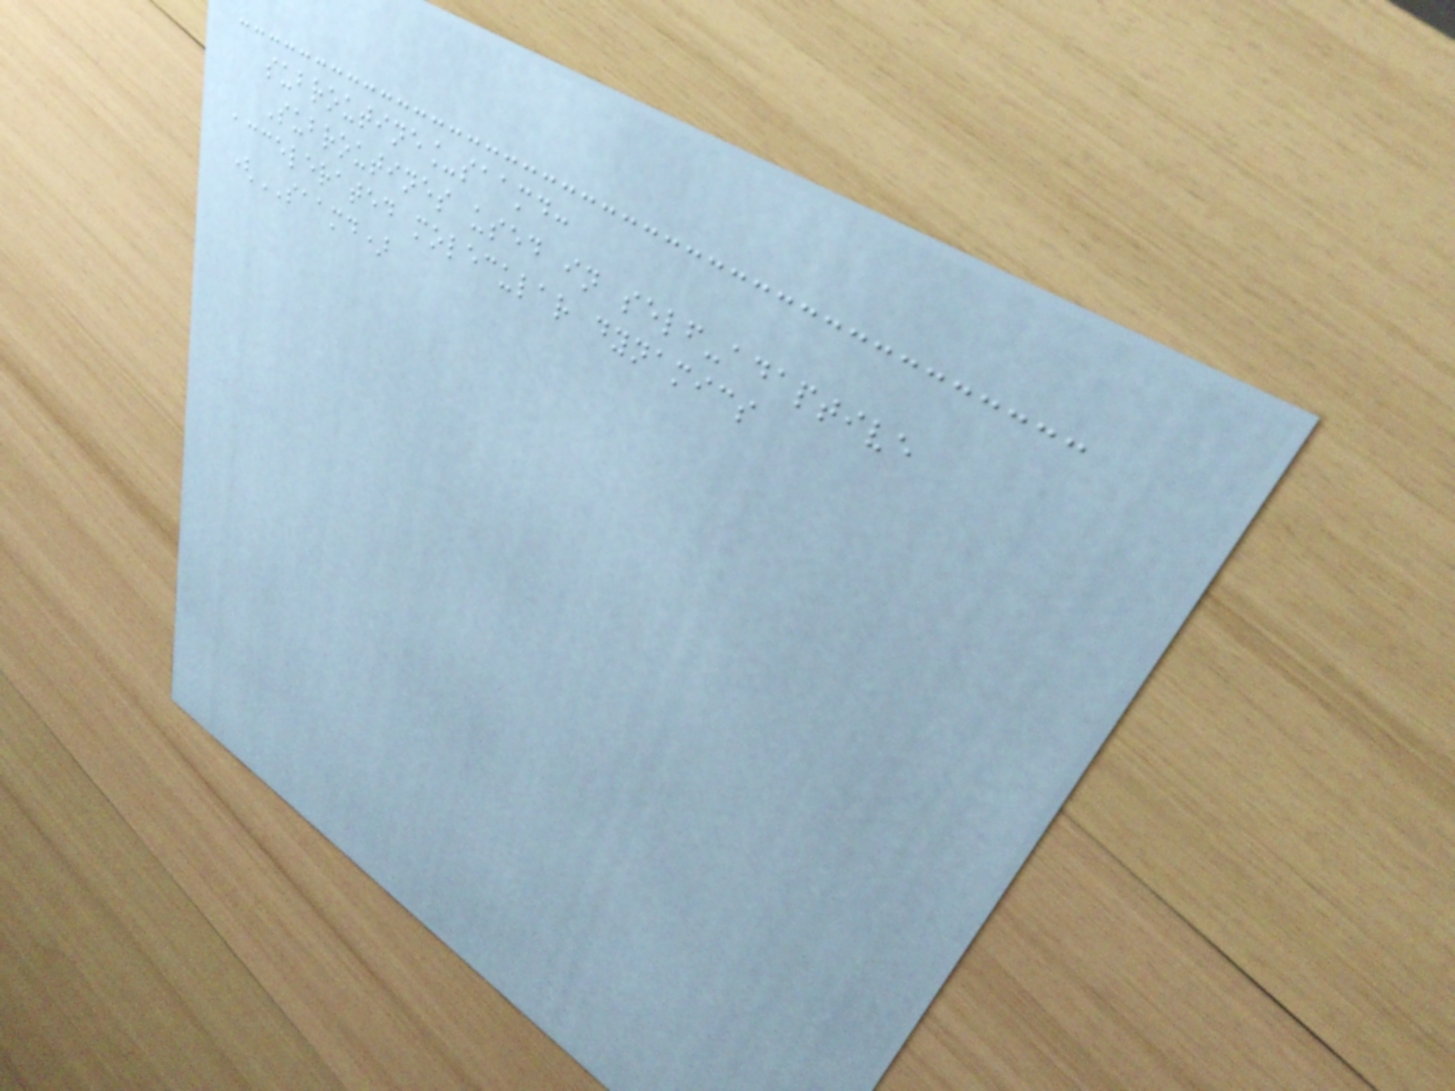subroutine_saamd:
Subroutines used in self-adaptive
accelerated molecular dynamics
(SAAMD)
